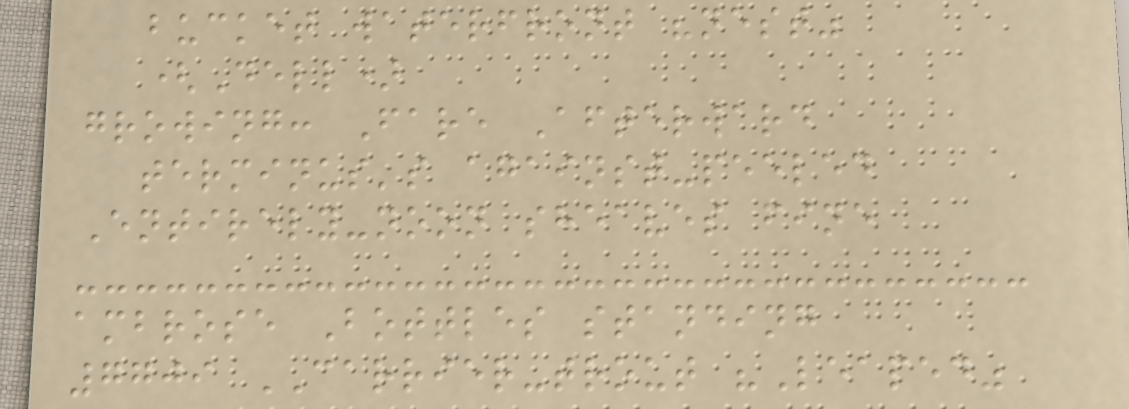bucket waterfront "nest"
(Dell)
growing: Fare Afterward
terminus's against-peeled
Entirely-noon sheaves fine
ambrose Bottles standing
7709 CARRIER-trout "Leaped"
